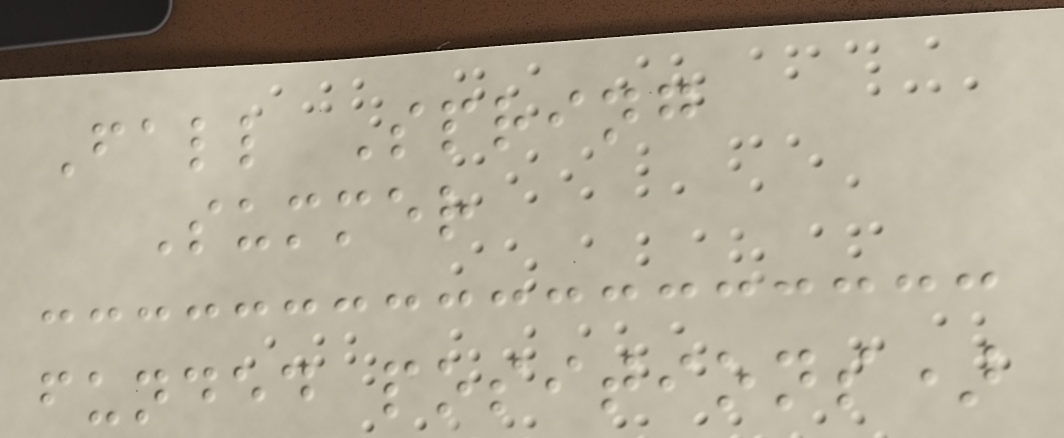Fall Spring
Summer
funded positions)
